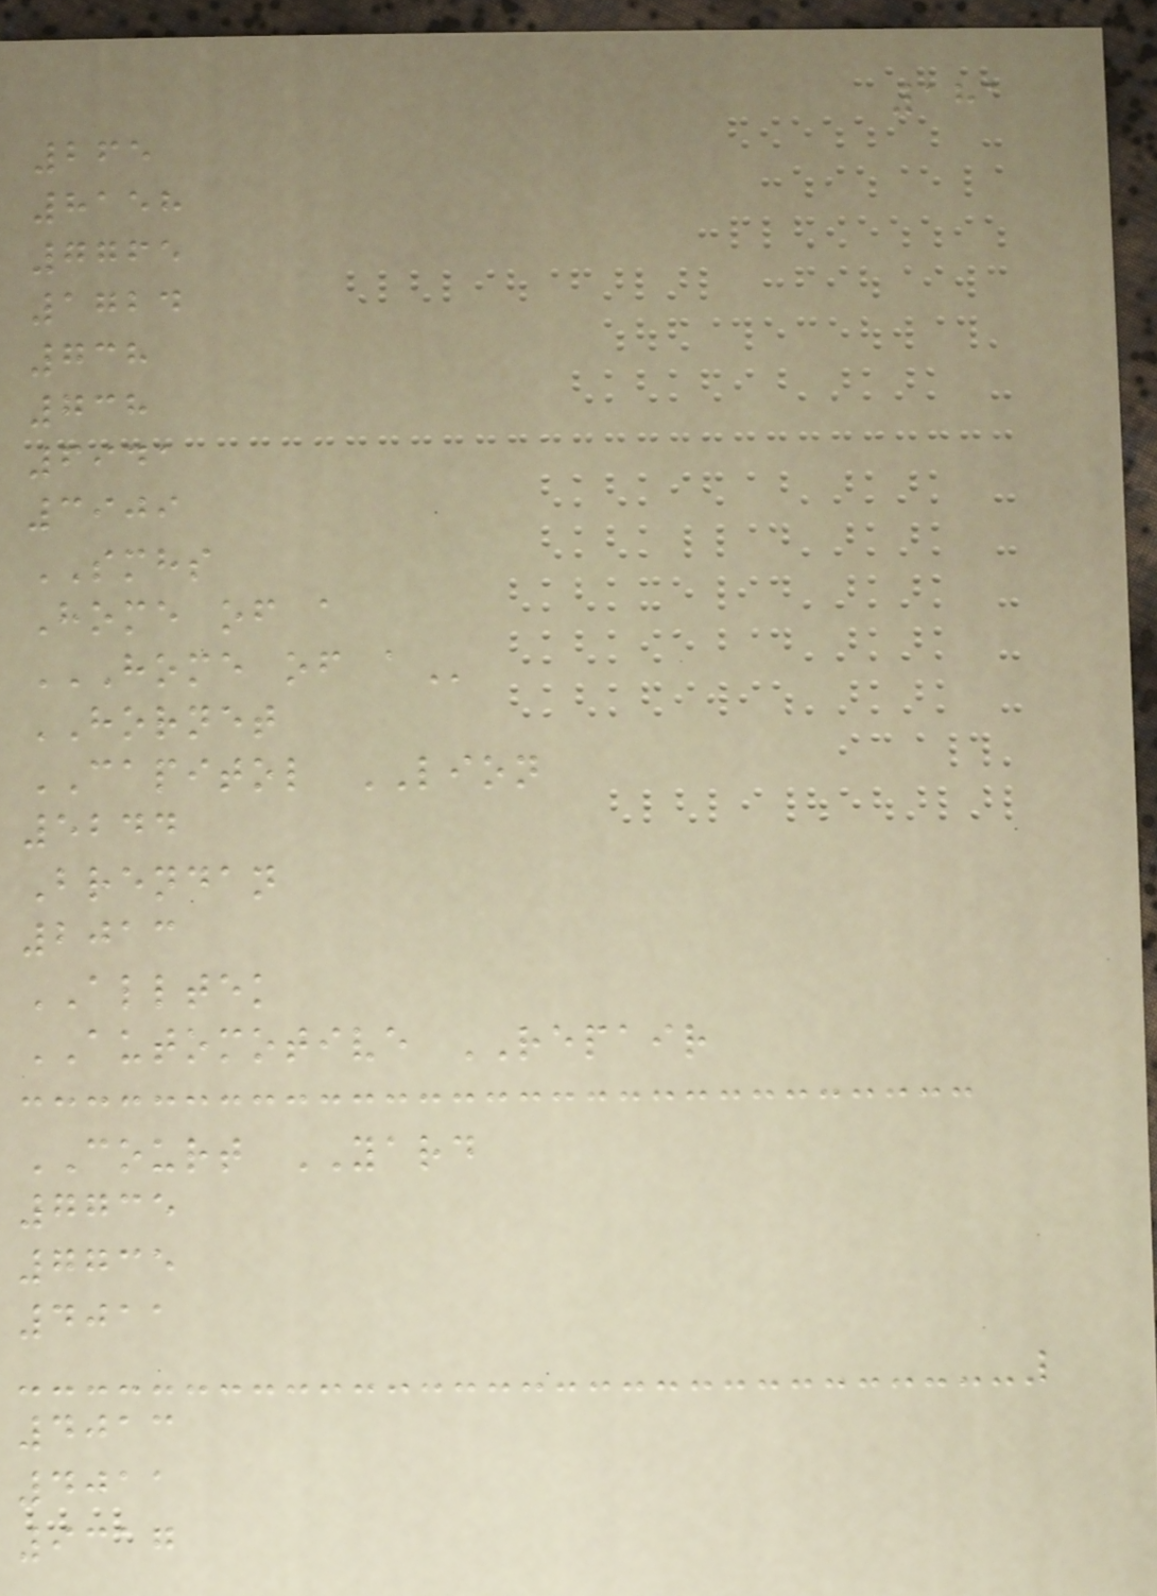181
265
8158
7765
1724
738
738
6941
3909
SMHS
Home of a
HOME OF A
HORNET
CAPITOL LION
5244
Brendan
2013
ALLTEK
AUTOMOTIVE REPAIR
COURT YARD
7735
7735
4011
4013
4011
9317
